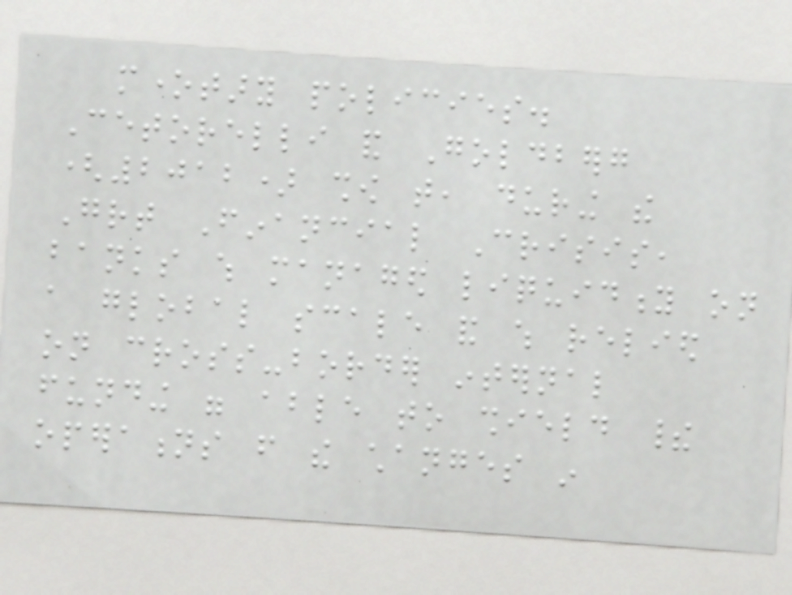monetary policies.
Cetorelli and Goldberg
(2012) show that, during the
Great Financial Crisis,
banks which managed liquidity on
a global scale and which relied
on cross-border internal
funding were able to shield their
operations from the changes in
